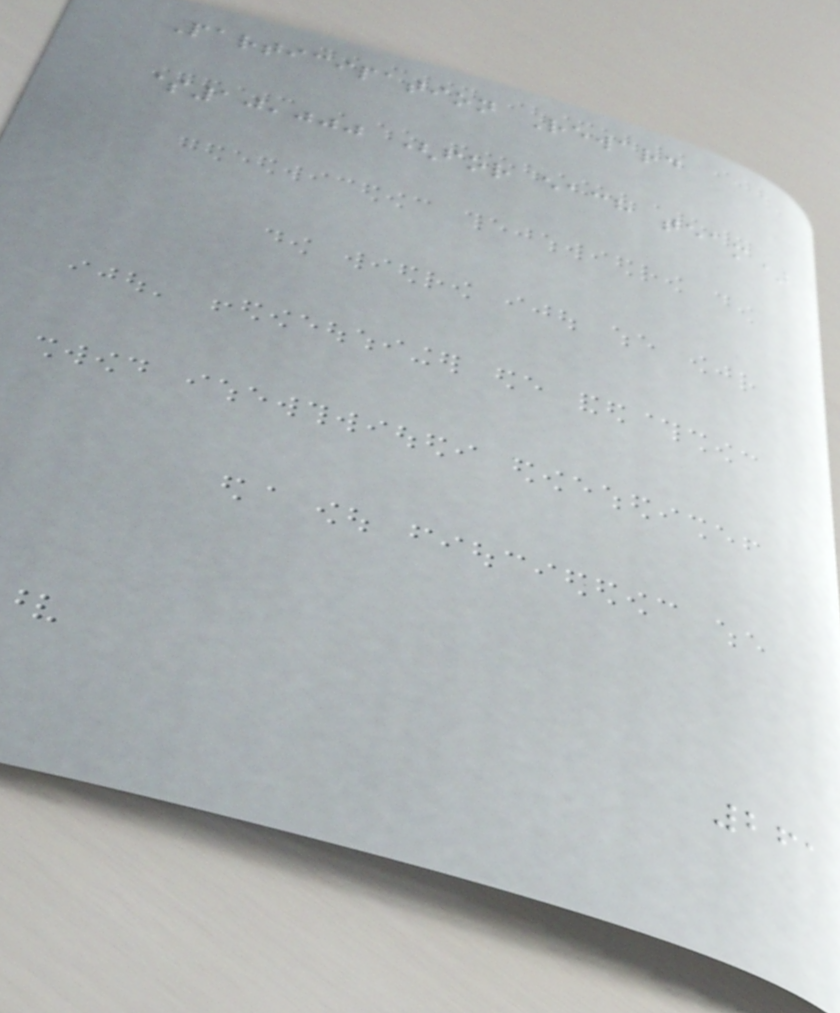Participation Reward
$10,000 (for each team)
261
